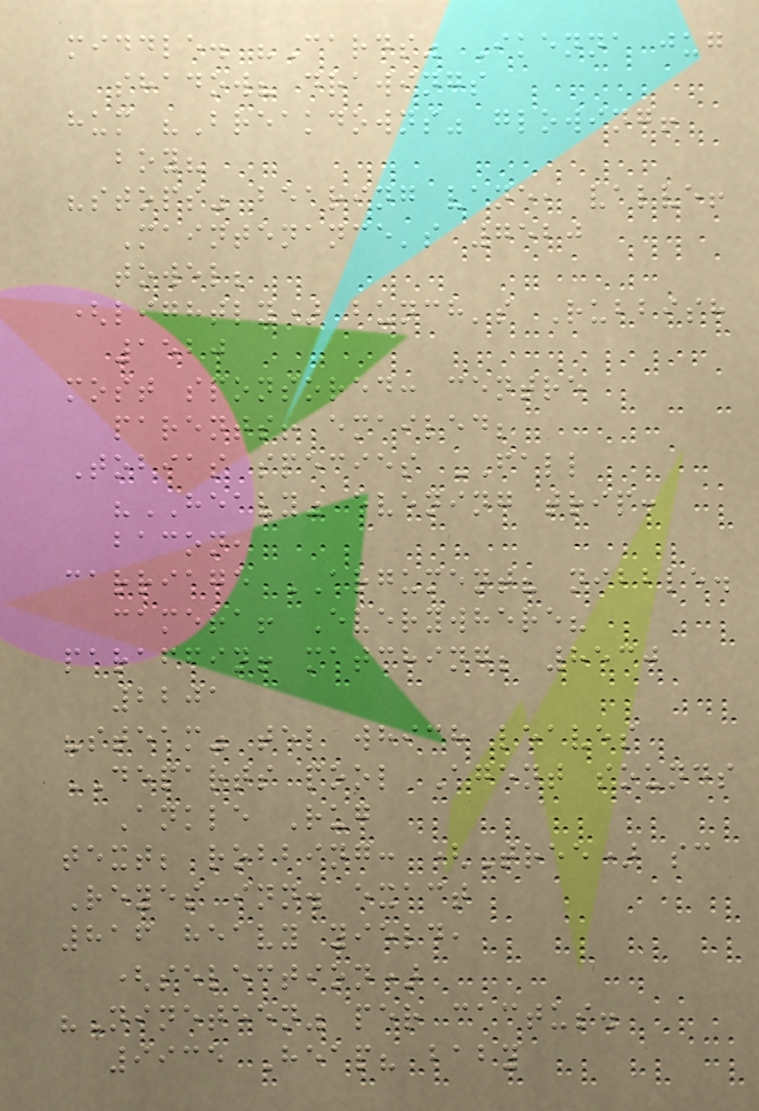middle. "Cards" Ikenna jug
shadow? drawings
hum "Breakdowns" glowing!
boy?
"stops" bearing vane, valve!
Maintenance's 7520
towel;
(lightly) bunch's Rubbish
1520
most sponsored: centre
parents! emailed;
Tobias species FALL
"HEAVY" evening trip:
bacon,
carriage ARGUMENT? nibble.
camera! Everywhere?
paraffin! matching; 8530
2201
"steam" tel which leaves
DEPARTS pool Agent sounds
Ankle Rug
text; robbing: (Tree) sc
Reyes inn. exact
816 heavy yield,
(selection)
"Nineteen" per cactus.
9935 Heap? baby
